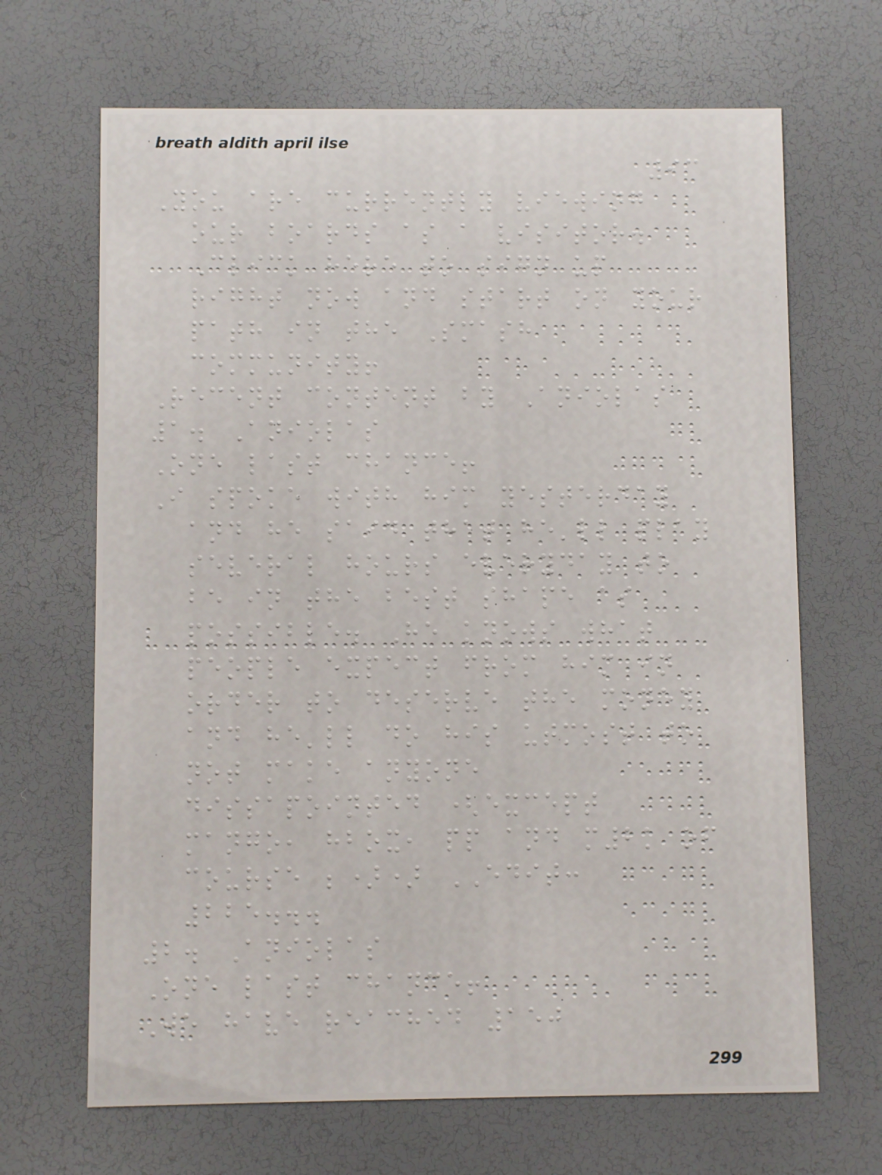93
You are currently viewing
our boards as a visitor.
Click here to sign up
right now and start on your
path in the Smash
community!
Recent content by Aniolas
1. Aniolas
One last chance!
I spoke with him yesterday
and he said that he'll play
several hours everyday to
be in the best shape as
possible. He knows what
people expect from him in
order to deserve the money
and he'll do his utmost to
not make anyone
dissapointed (except
mango, hbox, pp and m2k of
course ;)) EDIT:
225...
2. Aniolas
One last chance!
We have reached 150
